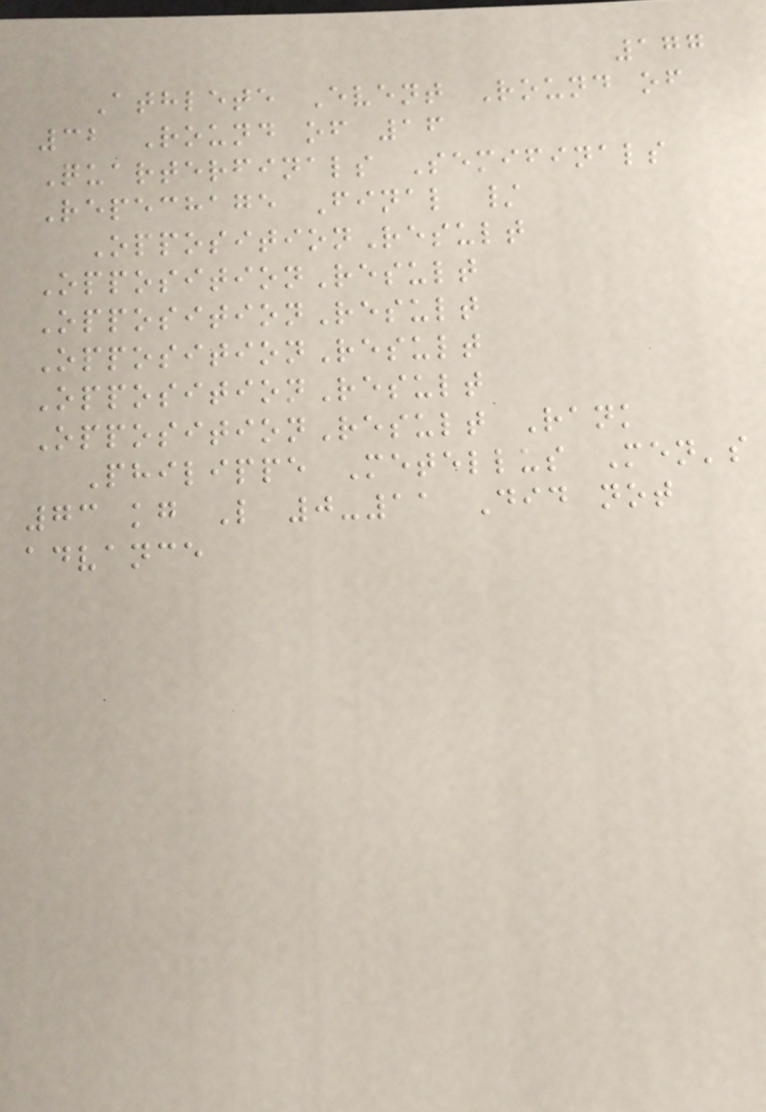177
Athlete Event Round of
32 Round of 16
Quarterfinals Semifinals
Repechage Final /
OppositionResult
OppositionResult
OppositionResult
OppositionResult
OppositionResult
OppositionResult Rank
Philippe Metellus Men's
73 kg L 0-11 Did not
advance
